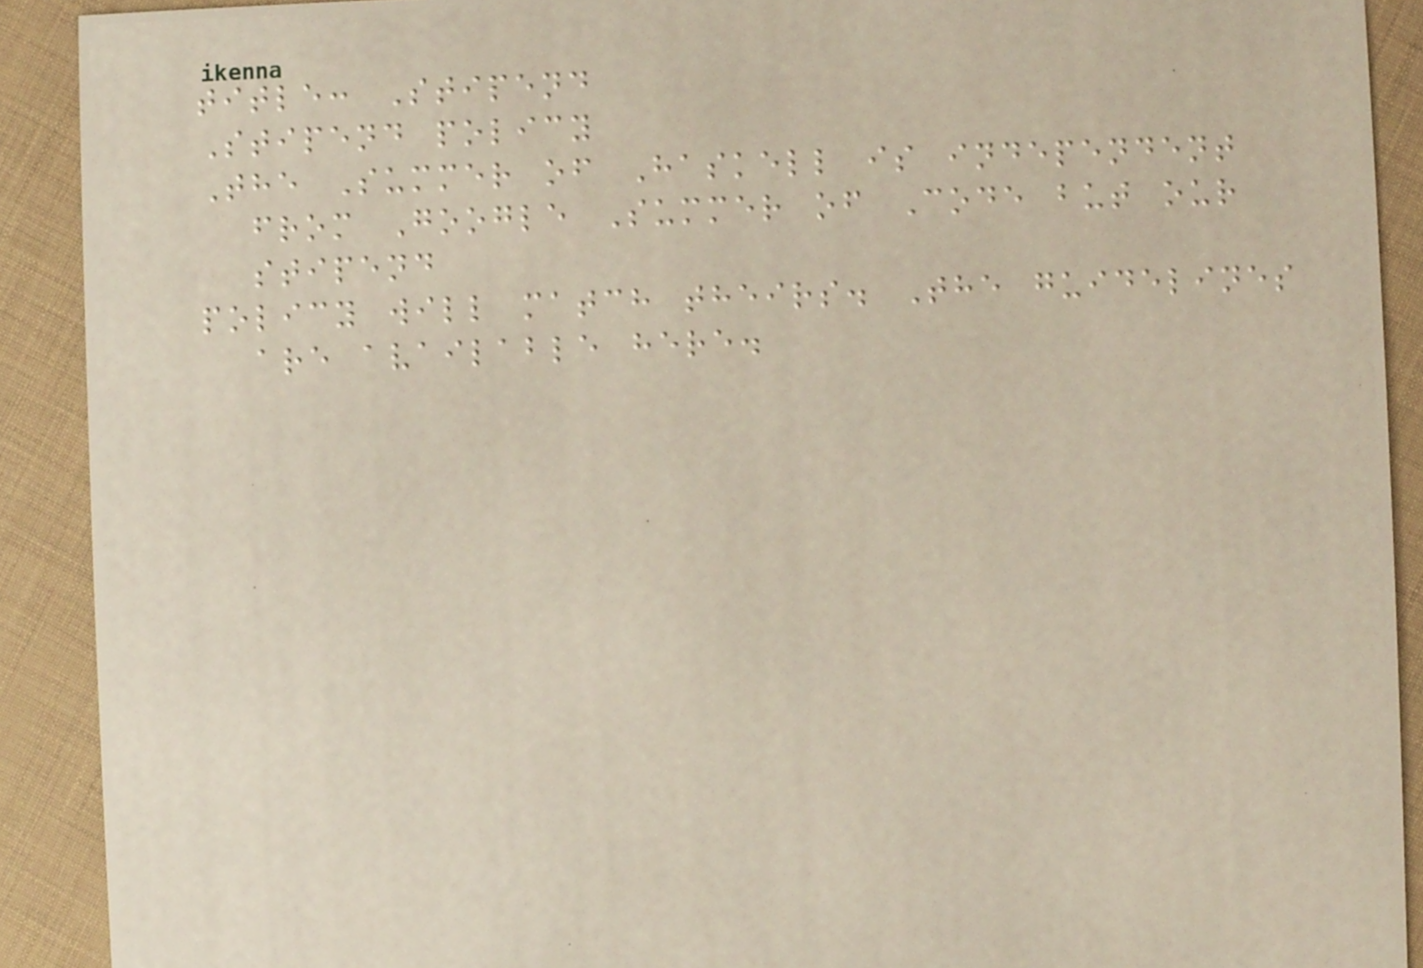title: Stipend
Stipend policy
The Summer of Haskell is independent
from Google Summer of Code but our
stipend
policy will match theirs. The guidelines
are available here.
